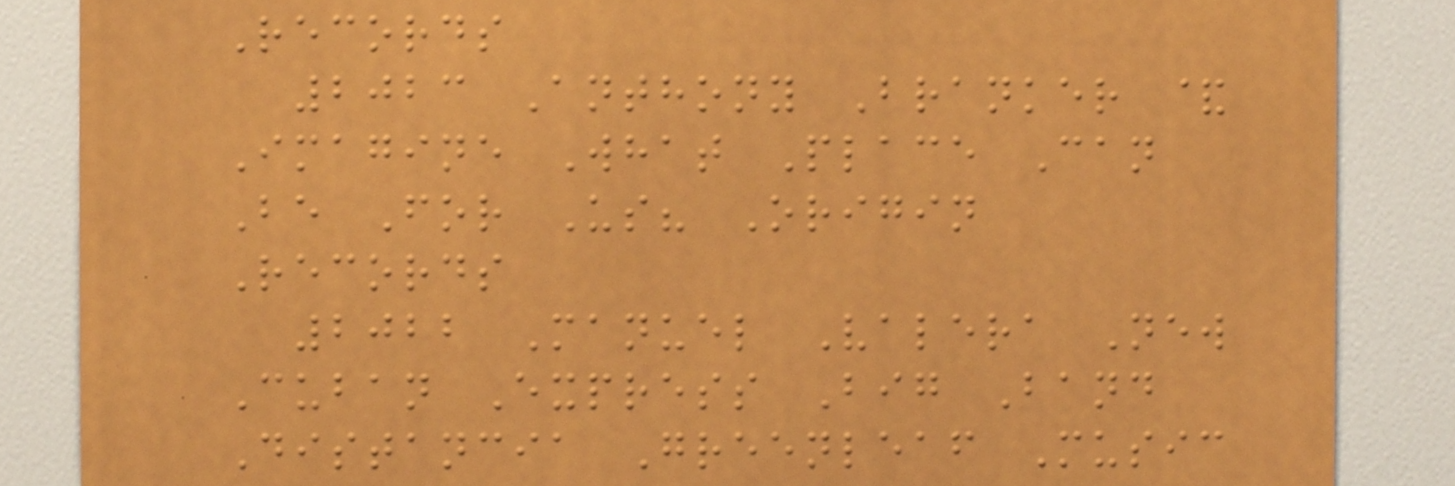Records
2023 Anthony Branker &
Imagine What Place Can
Be For Us? Origin
Records
2022 Manuel Valera New
Cuban Express Big Band
Distancia Greenleaf Music
